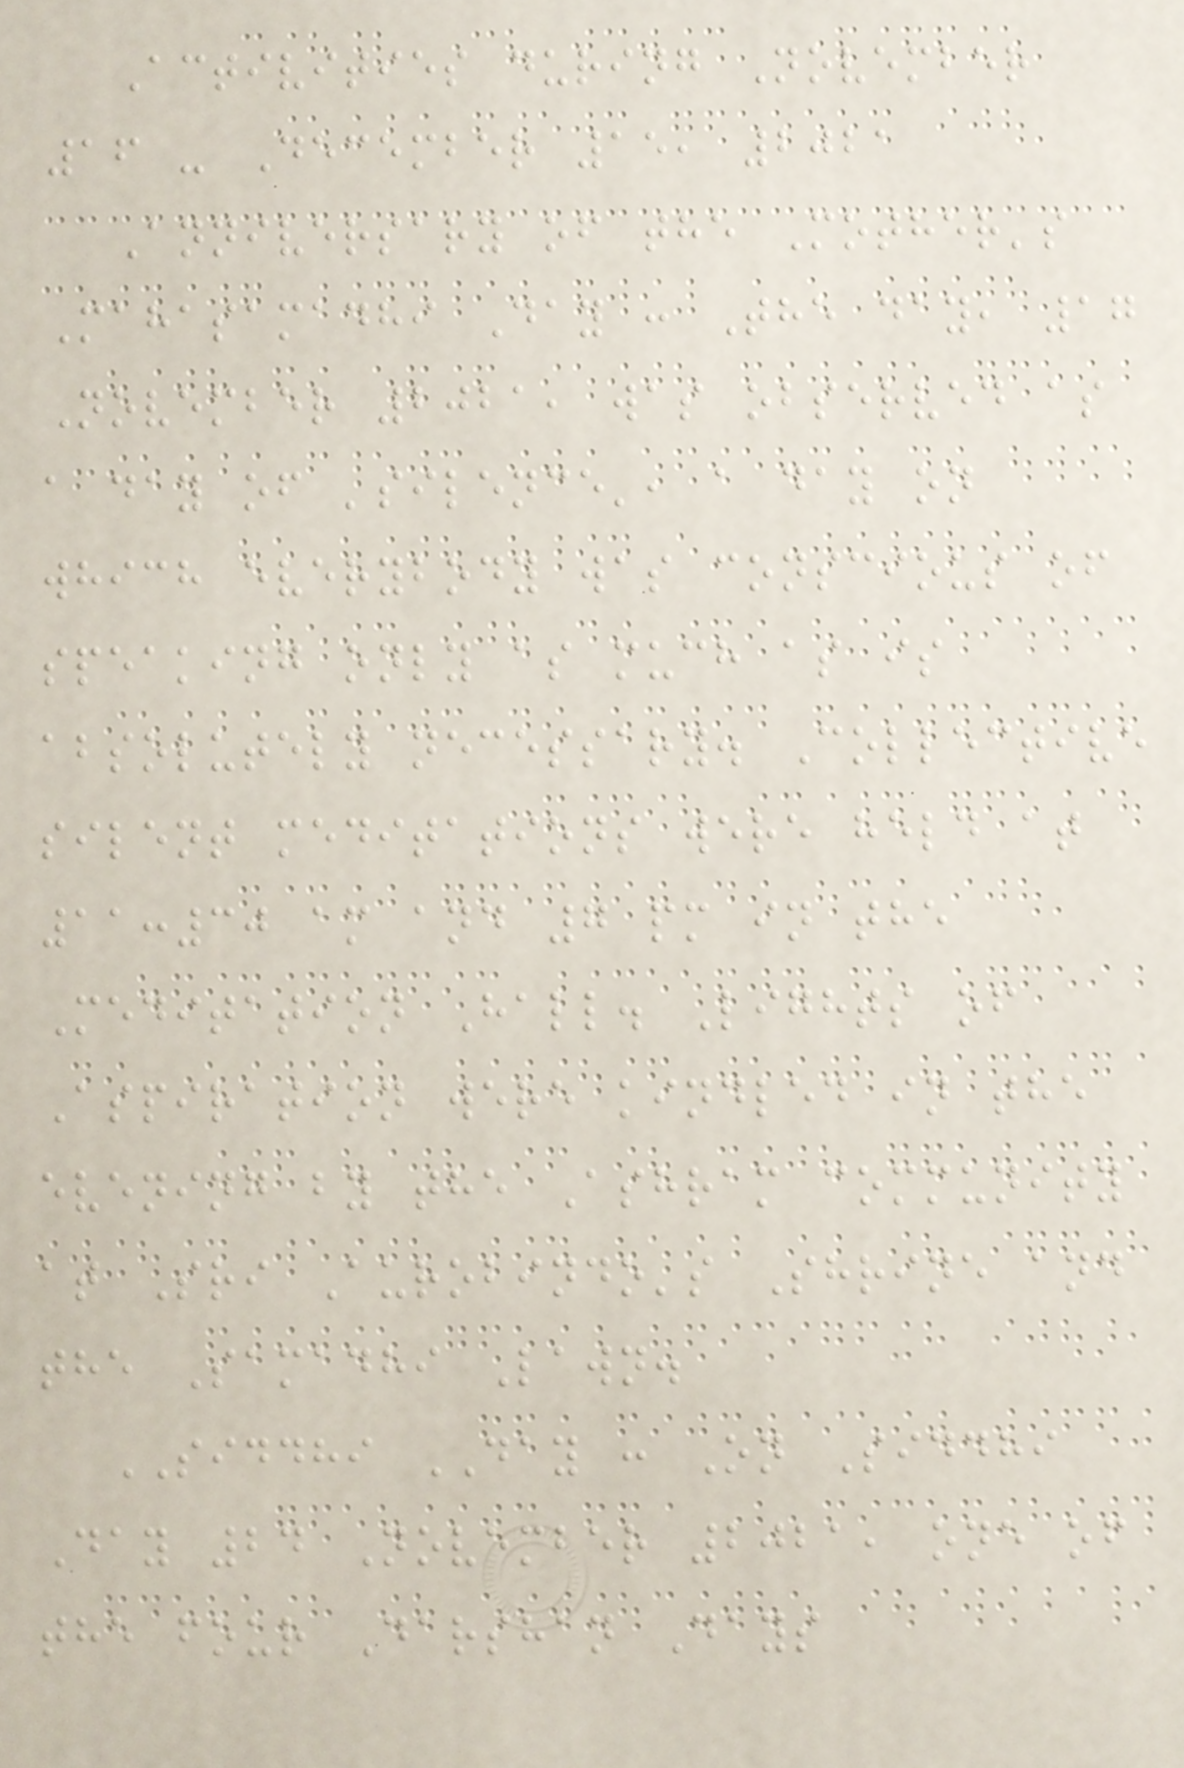Activities during November
16 - December 15, 2021
Anniversary of the Mother's
Mahasamadhi Day : The day, 17
November 2021, was observed as
a day of 'silence', a day on
which everybody was conscious of
speaking only as much as is
absolutely necessary. Collective
silent meditations were held at
11:30 am and 7 pm in the
Meditation Hall. Lights of
Aspiration were kindled in the
evening by the Ashram community
at Sri Aurobindo's Shrine and
the Samadhi Lawn.
SIDDHI DAY : On Siddhi
Day 24 November 2021, one of
the four Darshan Days
